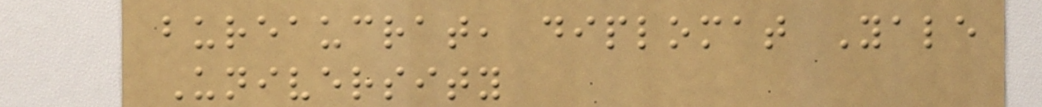bureaucrat, diplomat Yale
University
